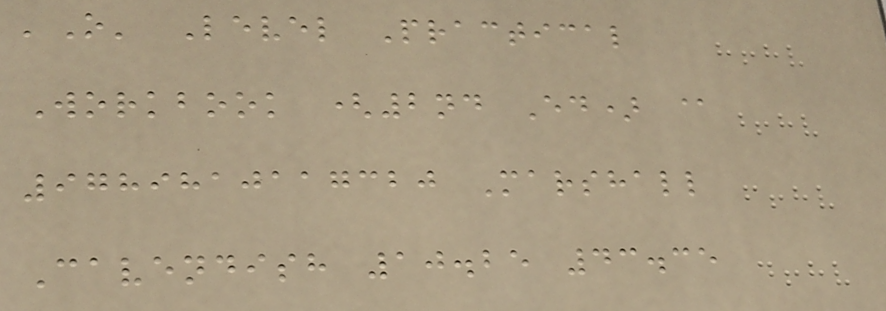'O' Level Practical
Workbook (2nd Ed) @
9789810117320 Marshall
Cavendish 10.25 43.35
